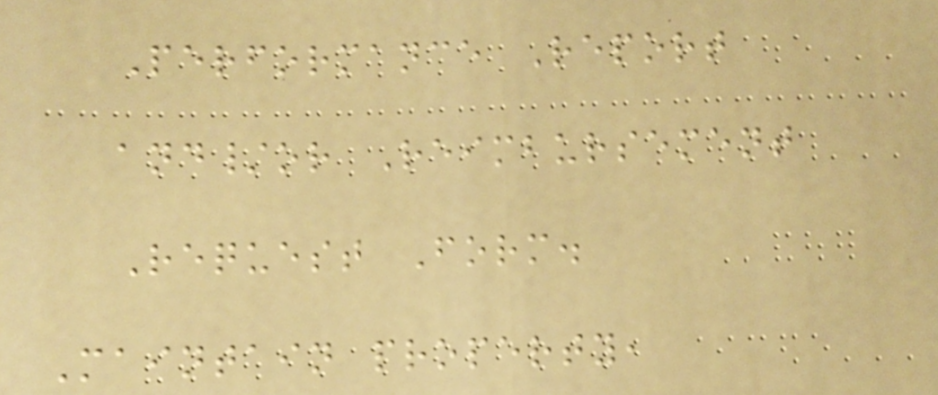Performance Report
and/or Reimbursement
Request Form.
Maintain property,
